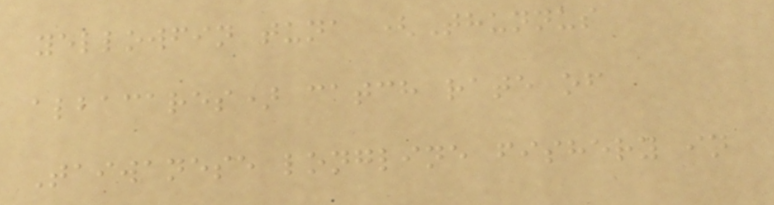yellowfin tuna (Thunnus
albacares) catch rate of
Taiwanese longline fishery in
